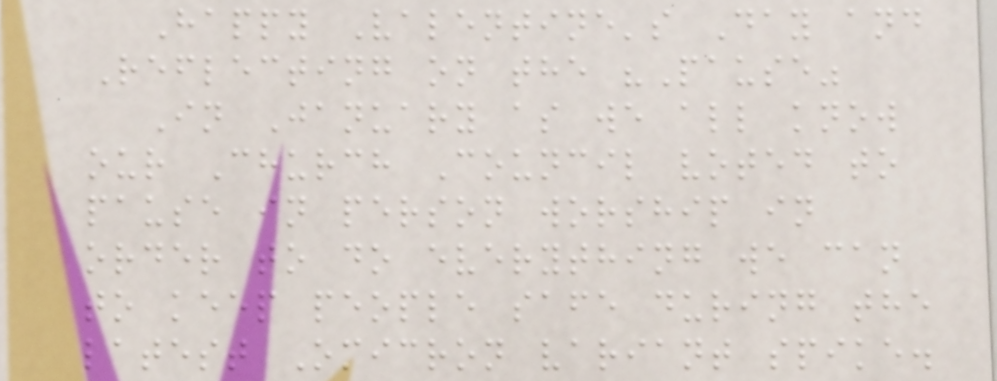Happy Valentine's Day and
Reflecting on the "Pause"
In January as we all know
our Church Council voted to
pause in person worship in
order to do everything we can
to keep people safe during the
latest Omicron variant spike.
